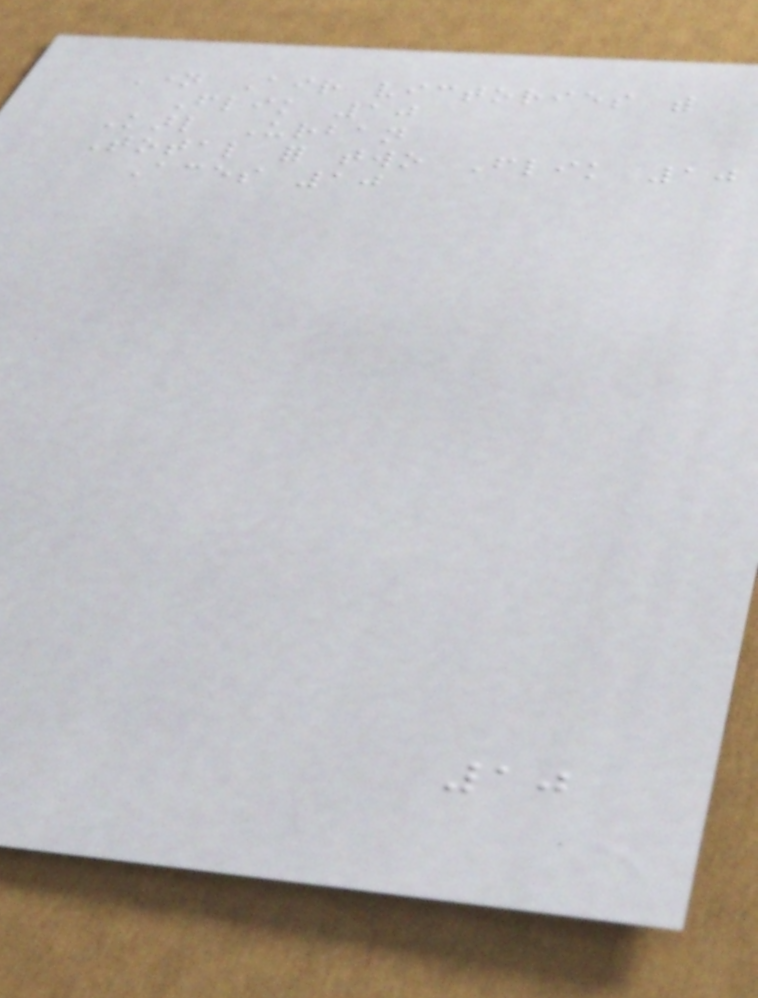Name Air victories with
Flik 10
Karl Urban
Total for two Flik 10
Aces 10
10
